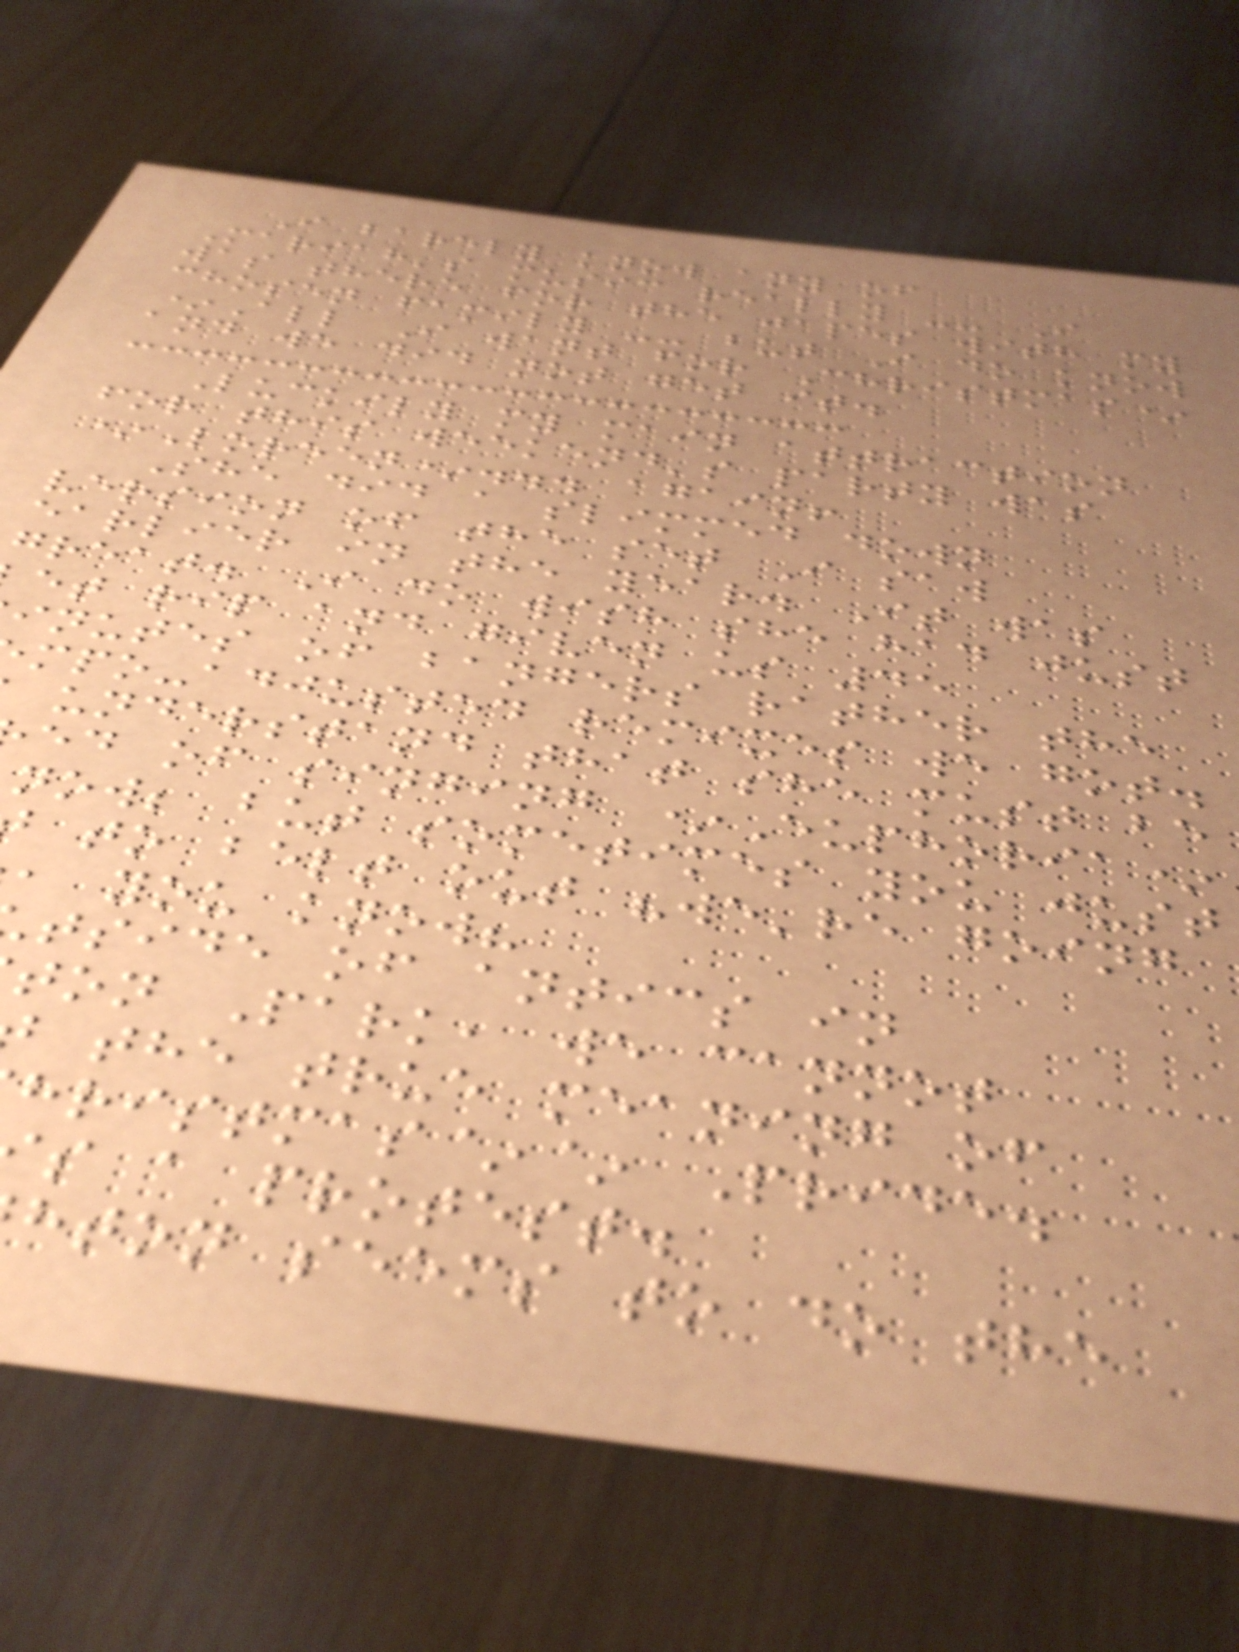I barely know any of
Mariah's music really -- I
was there for the japes with my
chosen family -- but I do know
*All I want for Christmas*
and we did not get it.
Luckily my main attraction
for this weekend's party was
*Loreen*... again!
She did a slimmed down
version of the set I saw
earlier in the year. It was
great. I do wish she had just
et rip and given us 45
inutes of bangers rather the
mpo-adjusted remixes we got.
understand that she must be
ed of singing *Euphoria*
now; but sometimes you just
to belt out "we're going
, you know?
tside of antics in
ton Park, we cannot
the true meaning of
hristmas~~ Pride.
s a protest.
hton seems to do the
